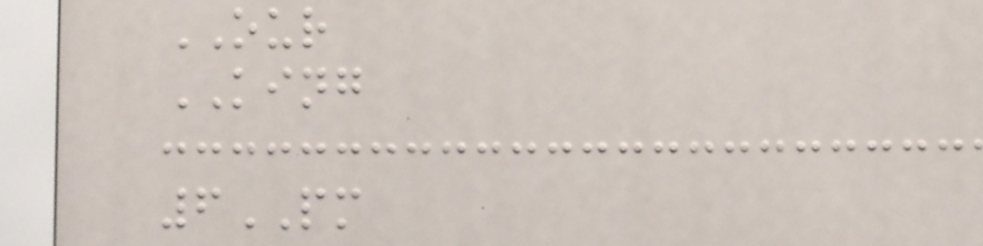OUR
KING
6PM
